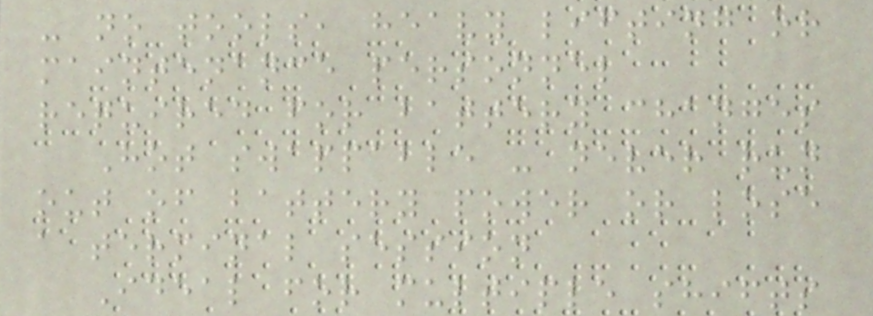- no tools, heavy lifting or
maintenance personnel
required for battery changes
Hot swappable - never run
out of battery power or lose
a terminal session
Ideal for multiple shifts
